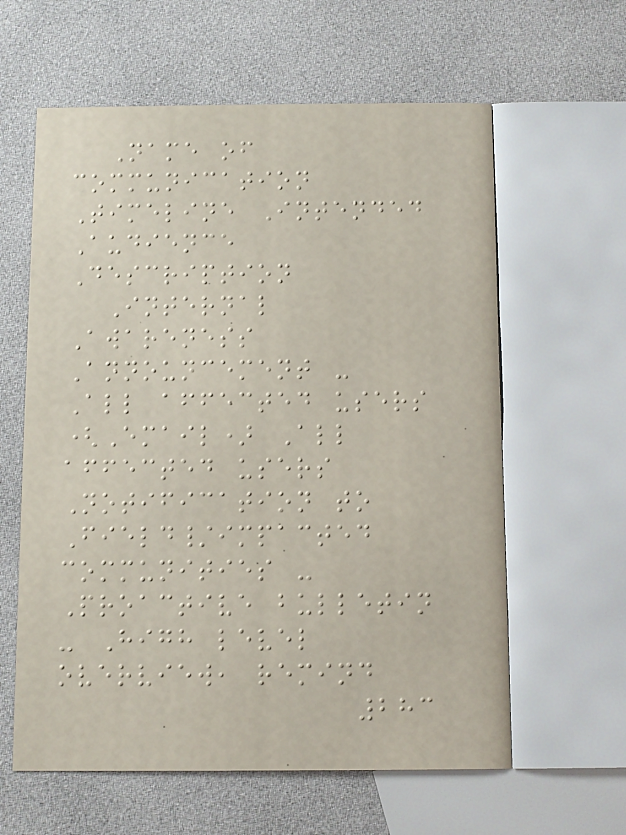Name of
communication
Timeline Intended
Audience
Description
Internal
Awareness
Announcement -
All affected users
(Email) All
affected users
Notification to
Field/impacted
communities -
Proactive bulletin
- High level
overview, remind
283
